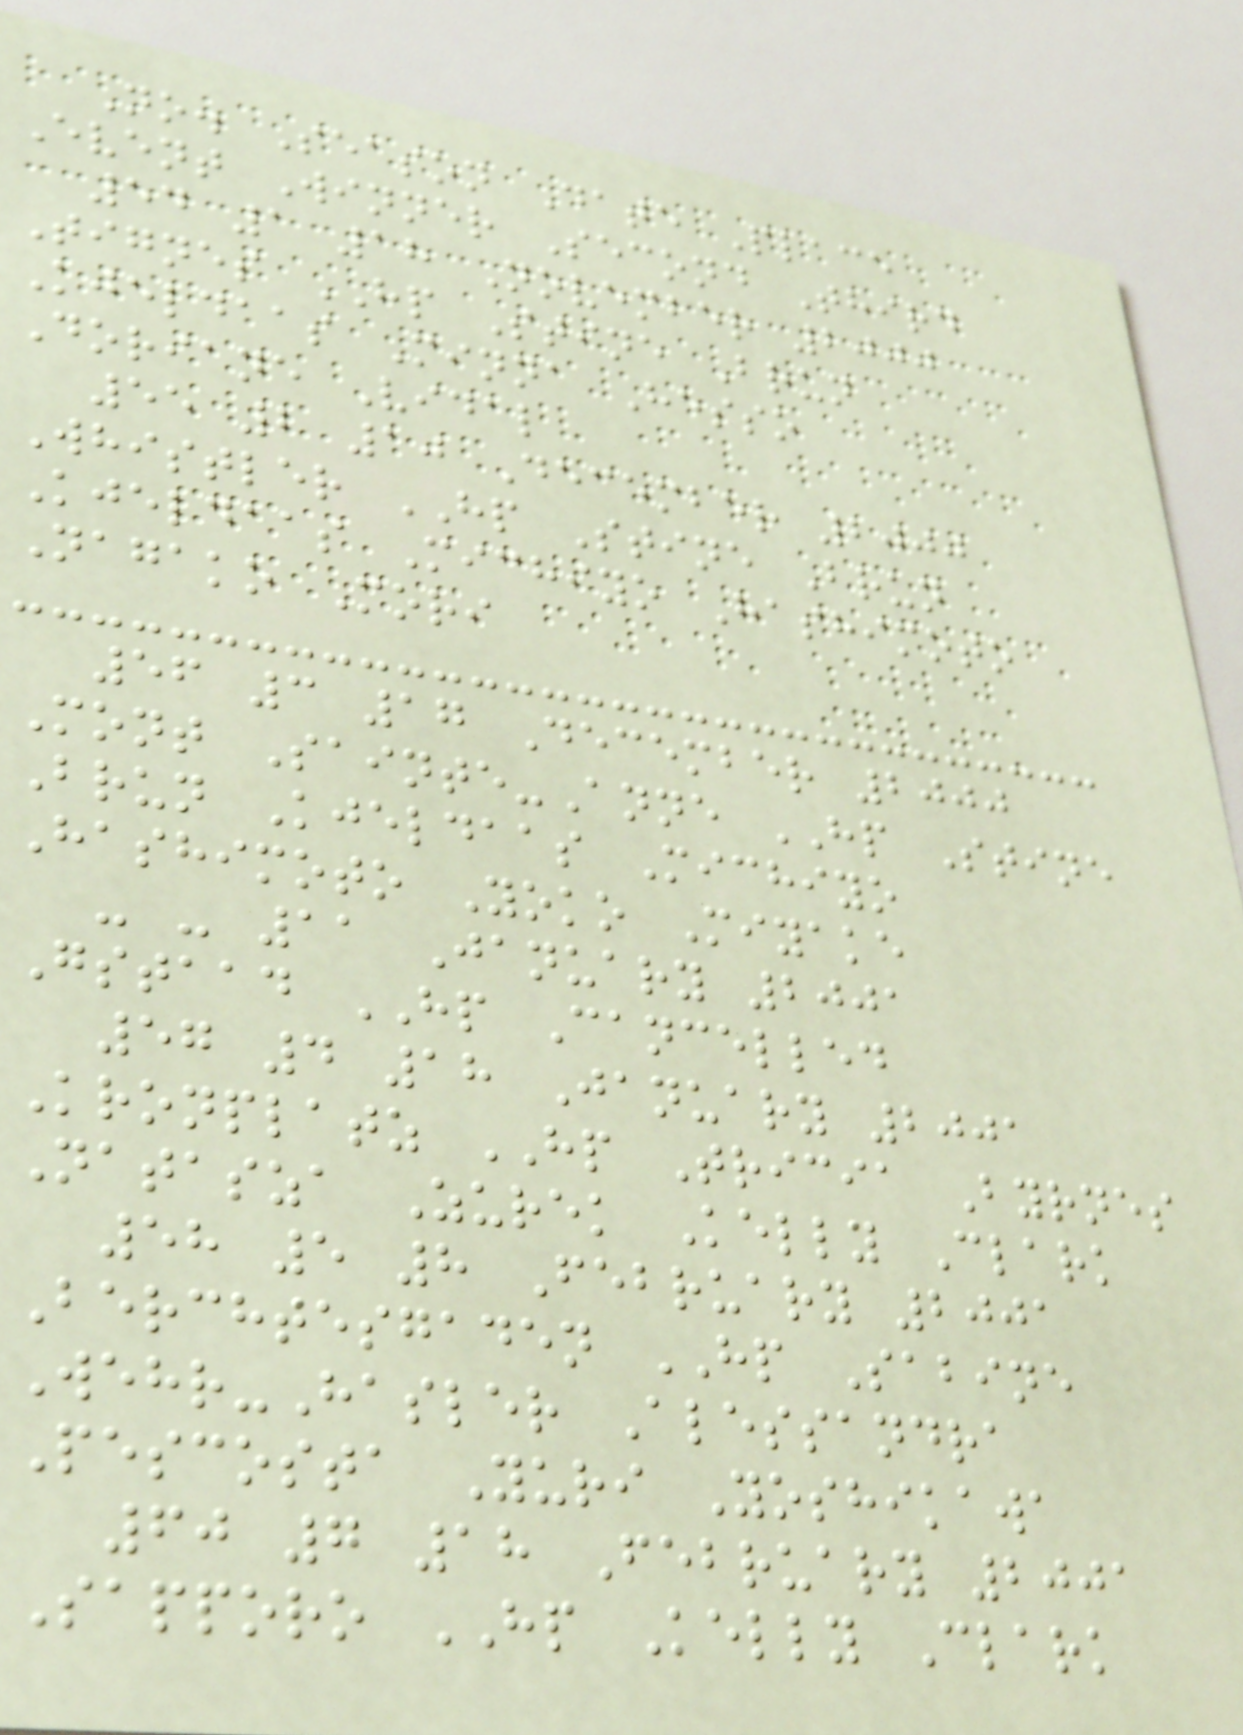No. Season Date Place
Event Winner Second Third
54 1 18 November 2000
Tignes HP Stine Brun
Kjeldaas Minna Hesso
Doriane Vidal
55 2 10 December 2000
Whistler HP Stine Brun
Kjeldaas Michiyo Hashimoto
Nagako Mori
56 3 17 December 2000
Mont Sainte-Anne HP Stine
Brun Kjeldaas Michiyo
Hashimoto Yoko Miyake
- - 11 January 2001
Gstaad HP Cancelled
57 4 18 January 2001
Kronplatz HP Tricia Byrnes
Natasza Zurek Kelly Clark
58 5 8 February 2001
Berchtesgaden HP Sabine
Wehr-Hasler Alessandra
Pescosta Yuri Yoshikawa
60 7 18 February 2001
Sapporo HP Kelly Clark
